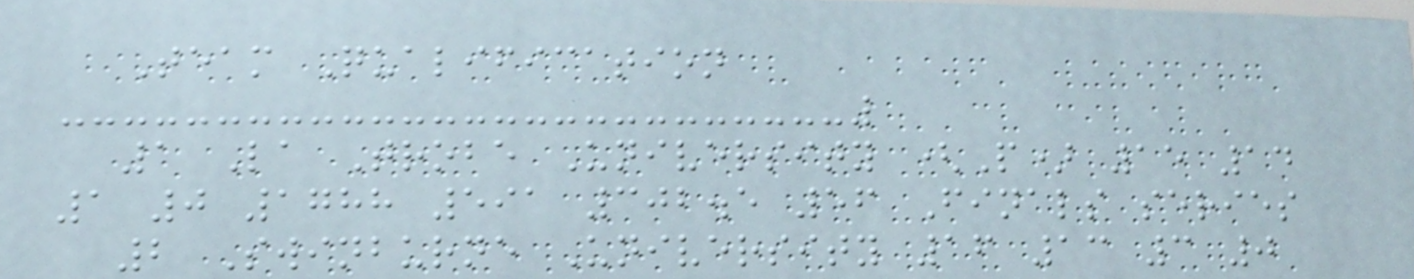Team Qualification
1 La Trobe University (P) 15 14
1 0 1788 591 302.5 56 Finals series
2 Swinburne University 16 13 3 0
